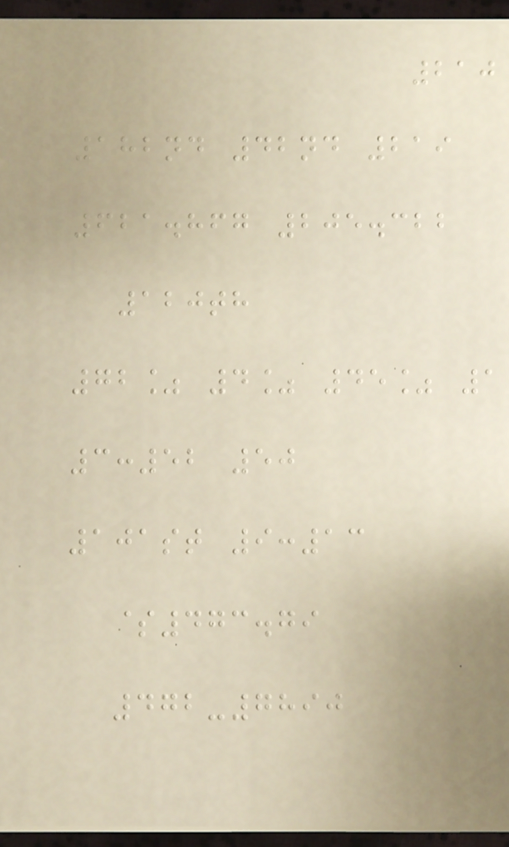210
182nd 42nd 219
621.867 205.322
120th
72% 4% 45% 1
3:52 50
101st 9:13
$473.79
472-7890
